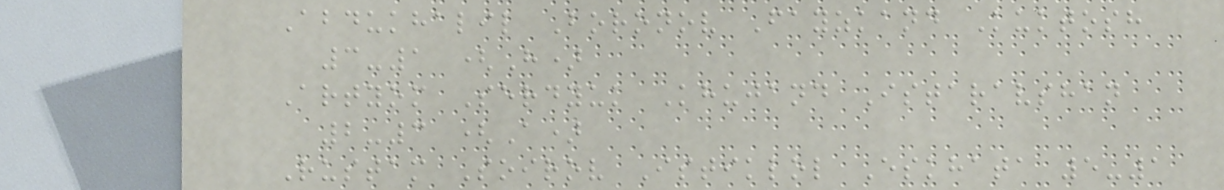Abdukhalil Boronov Fayzkand Kuktosh
3-1 (H)
Artyom Serdyuk Khujand Istaravshan
2-3 (A)
Rustam Soirov Istiklol Eskhata 5-1
